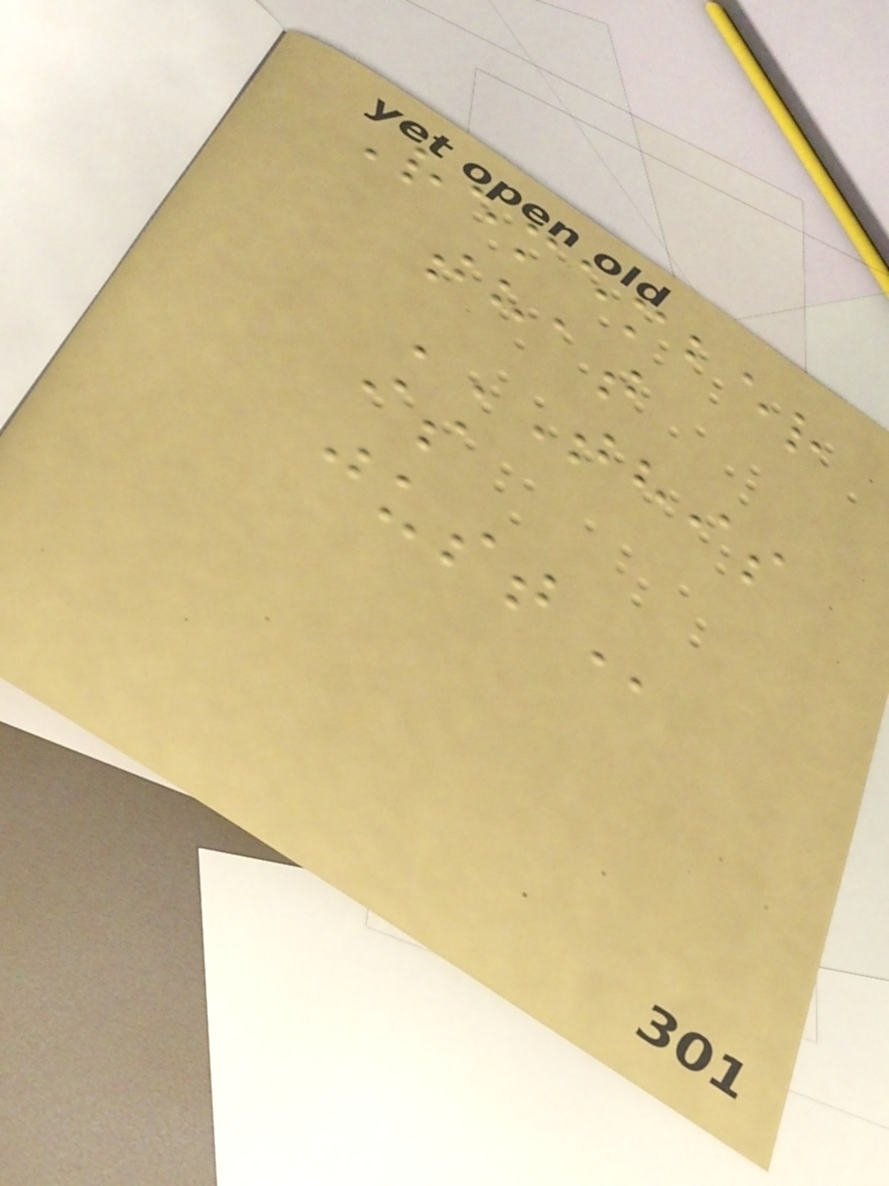Remember
that
THIS
IS
JUST
